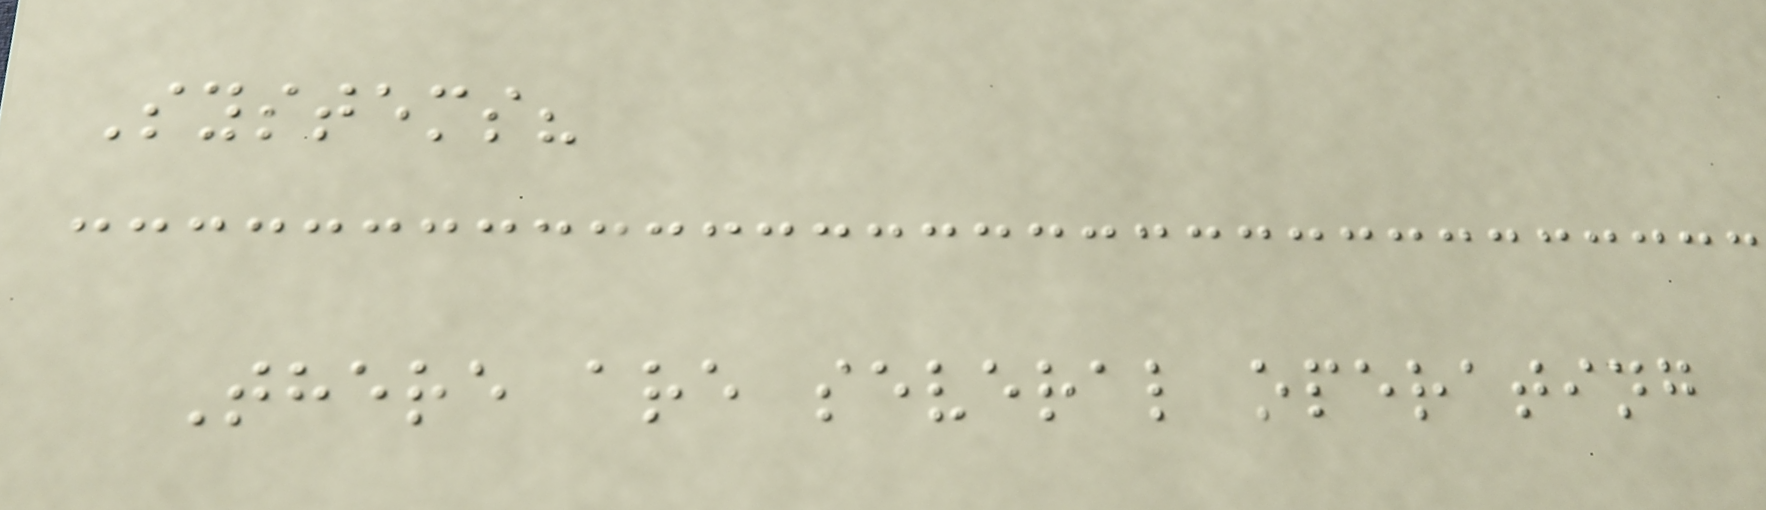Systems?
There are several operating
